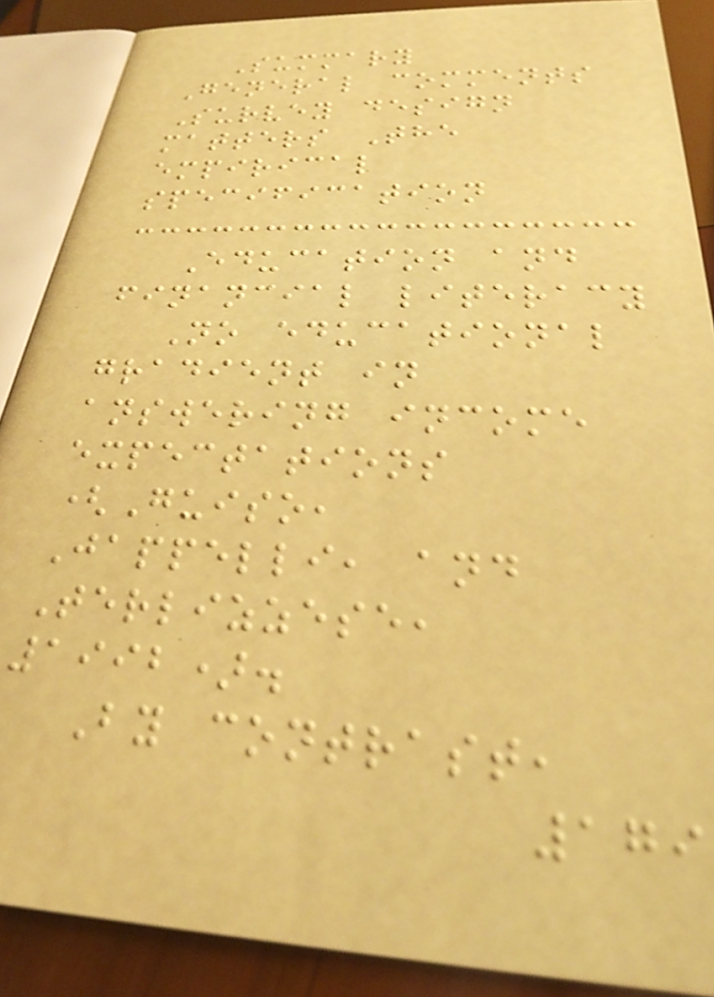Summary
General comments
Survey design
matters The
empirical
specification
Education and
financial literacy
No educational
gradient in
answering income
expectations
(Guiso,
Jappelli, and
Terlizzese,
1992).
By contrast,
179
